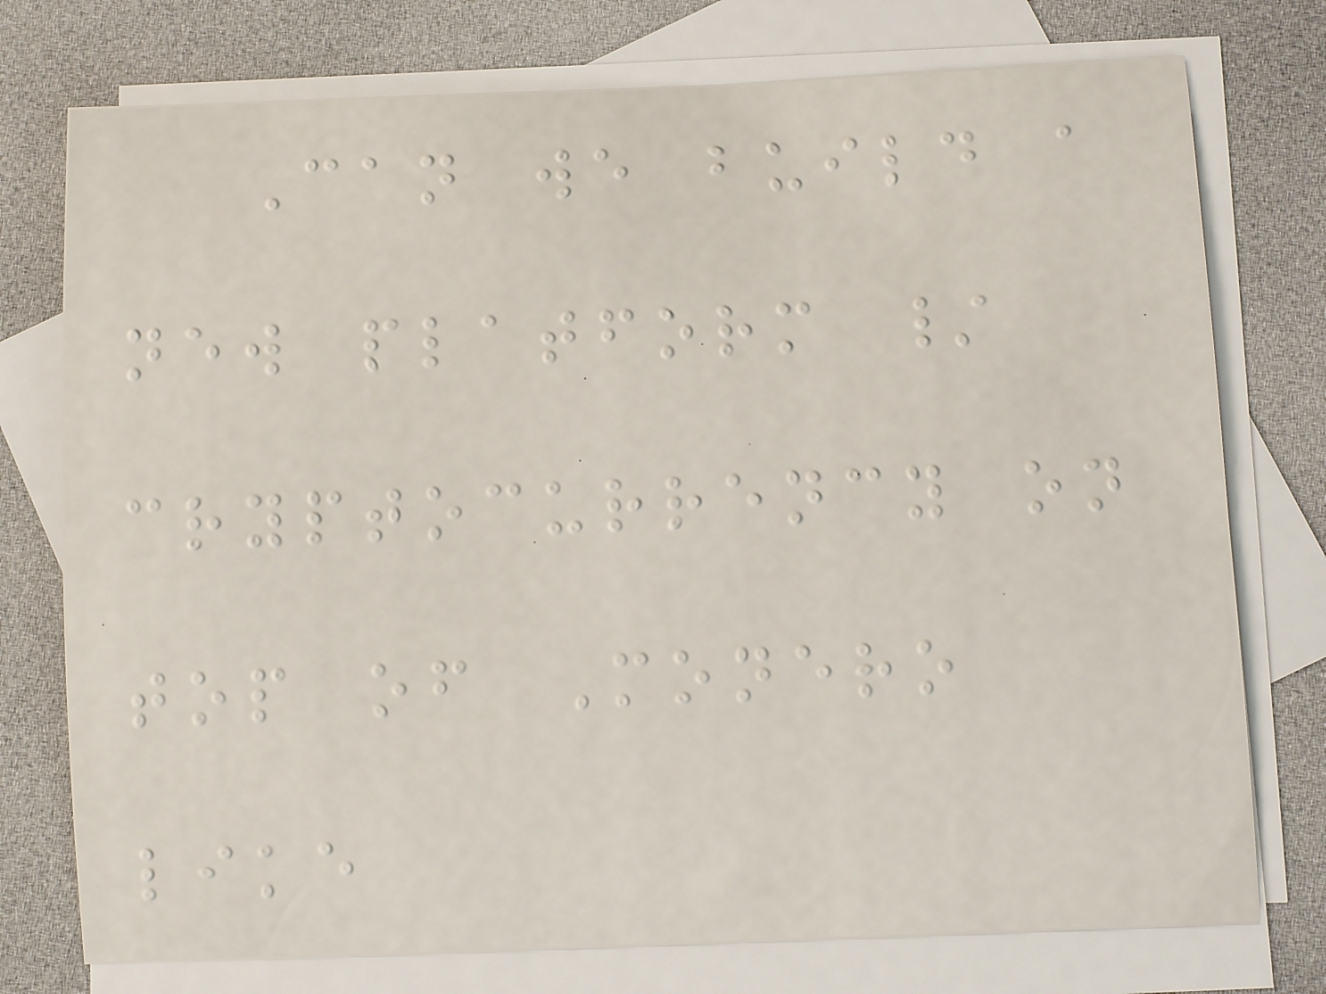Can we build a
new platform /
cryptocurrency on
top of Monero
like
